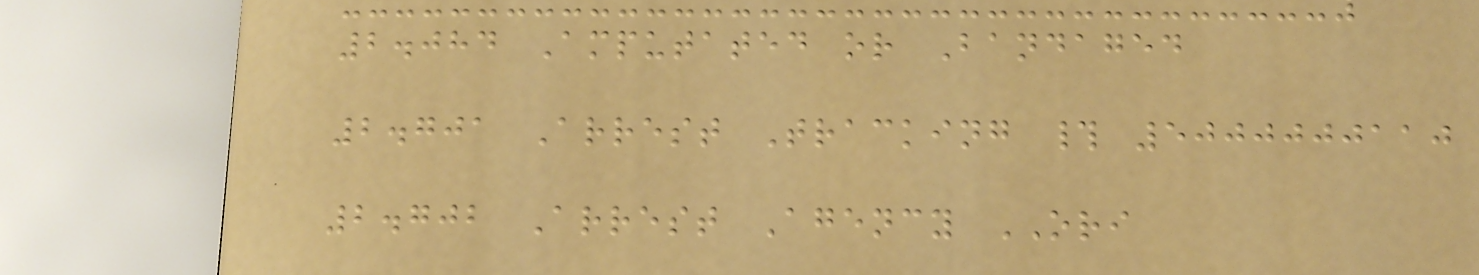2.084 Amputated or Bandaged
2.701 Arrest Tracking # 5000000110
2.702 Arrest Agency ORI
